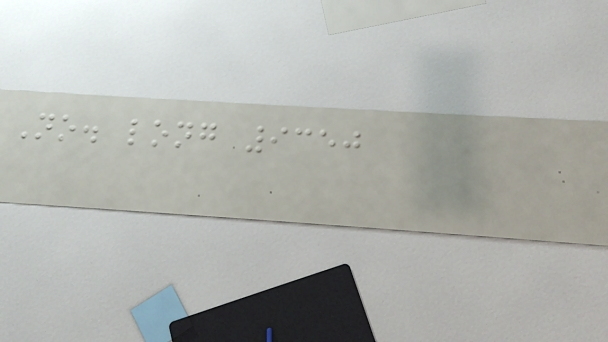No. long 9350
